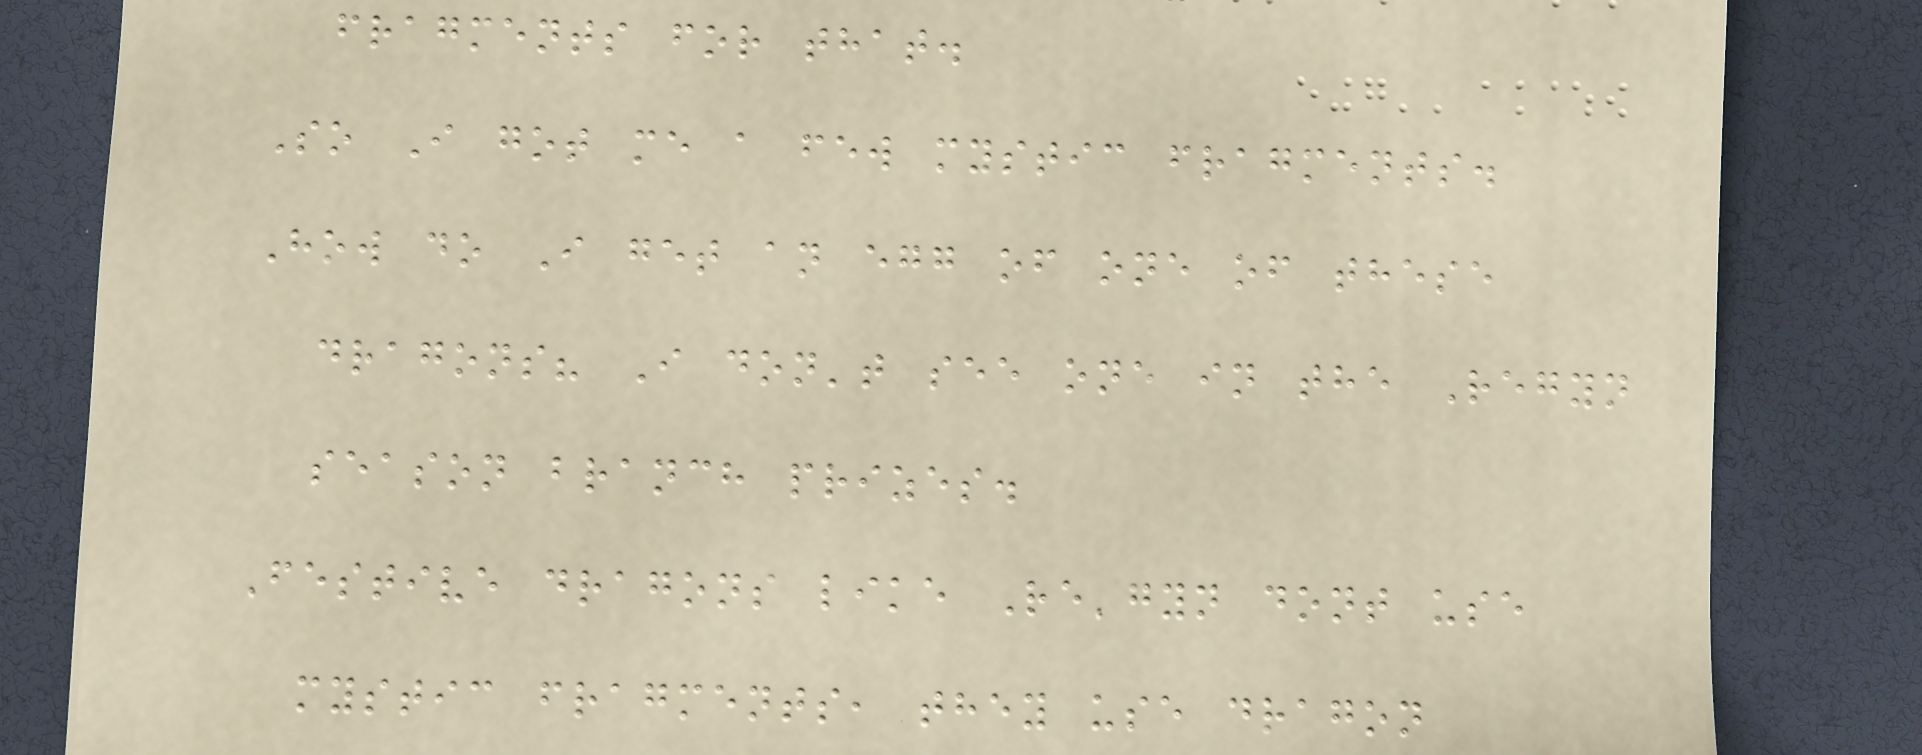fragments for that.
So I got me a few mystic fragments.
How do I get an egg of one of these
dragons? I don't see one in the Regyn
season branch prizes.
Festive dragons like Re'gyn dont use
mystic fragments, they use dragon
